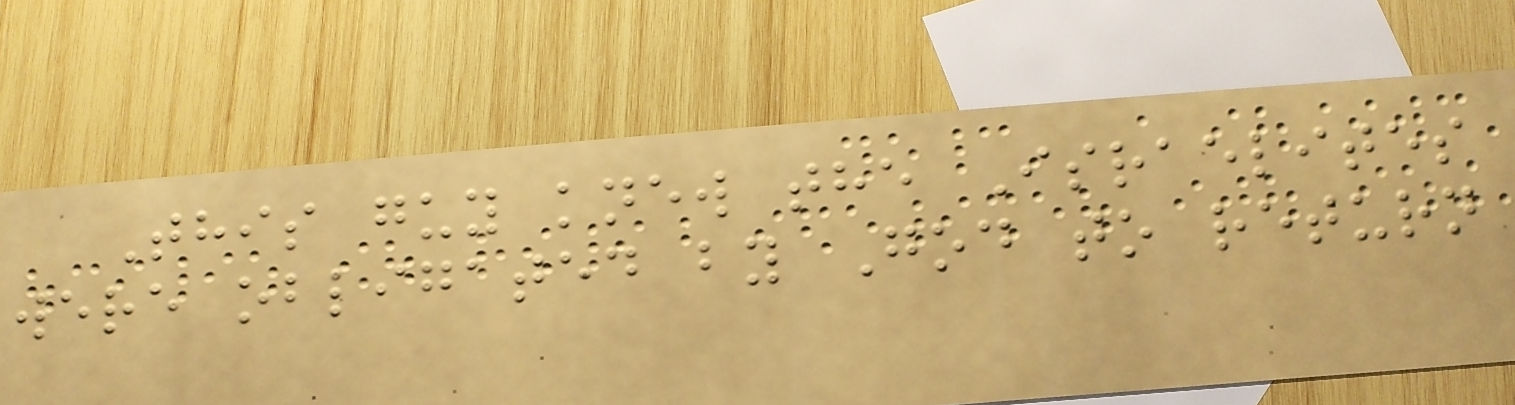This guy knew the Israelites
were obligated by God to return
